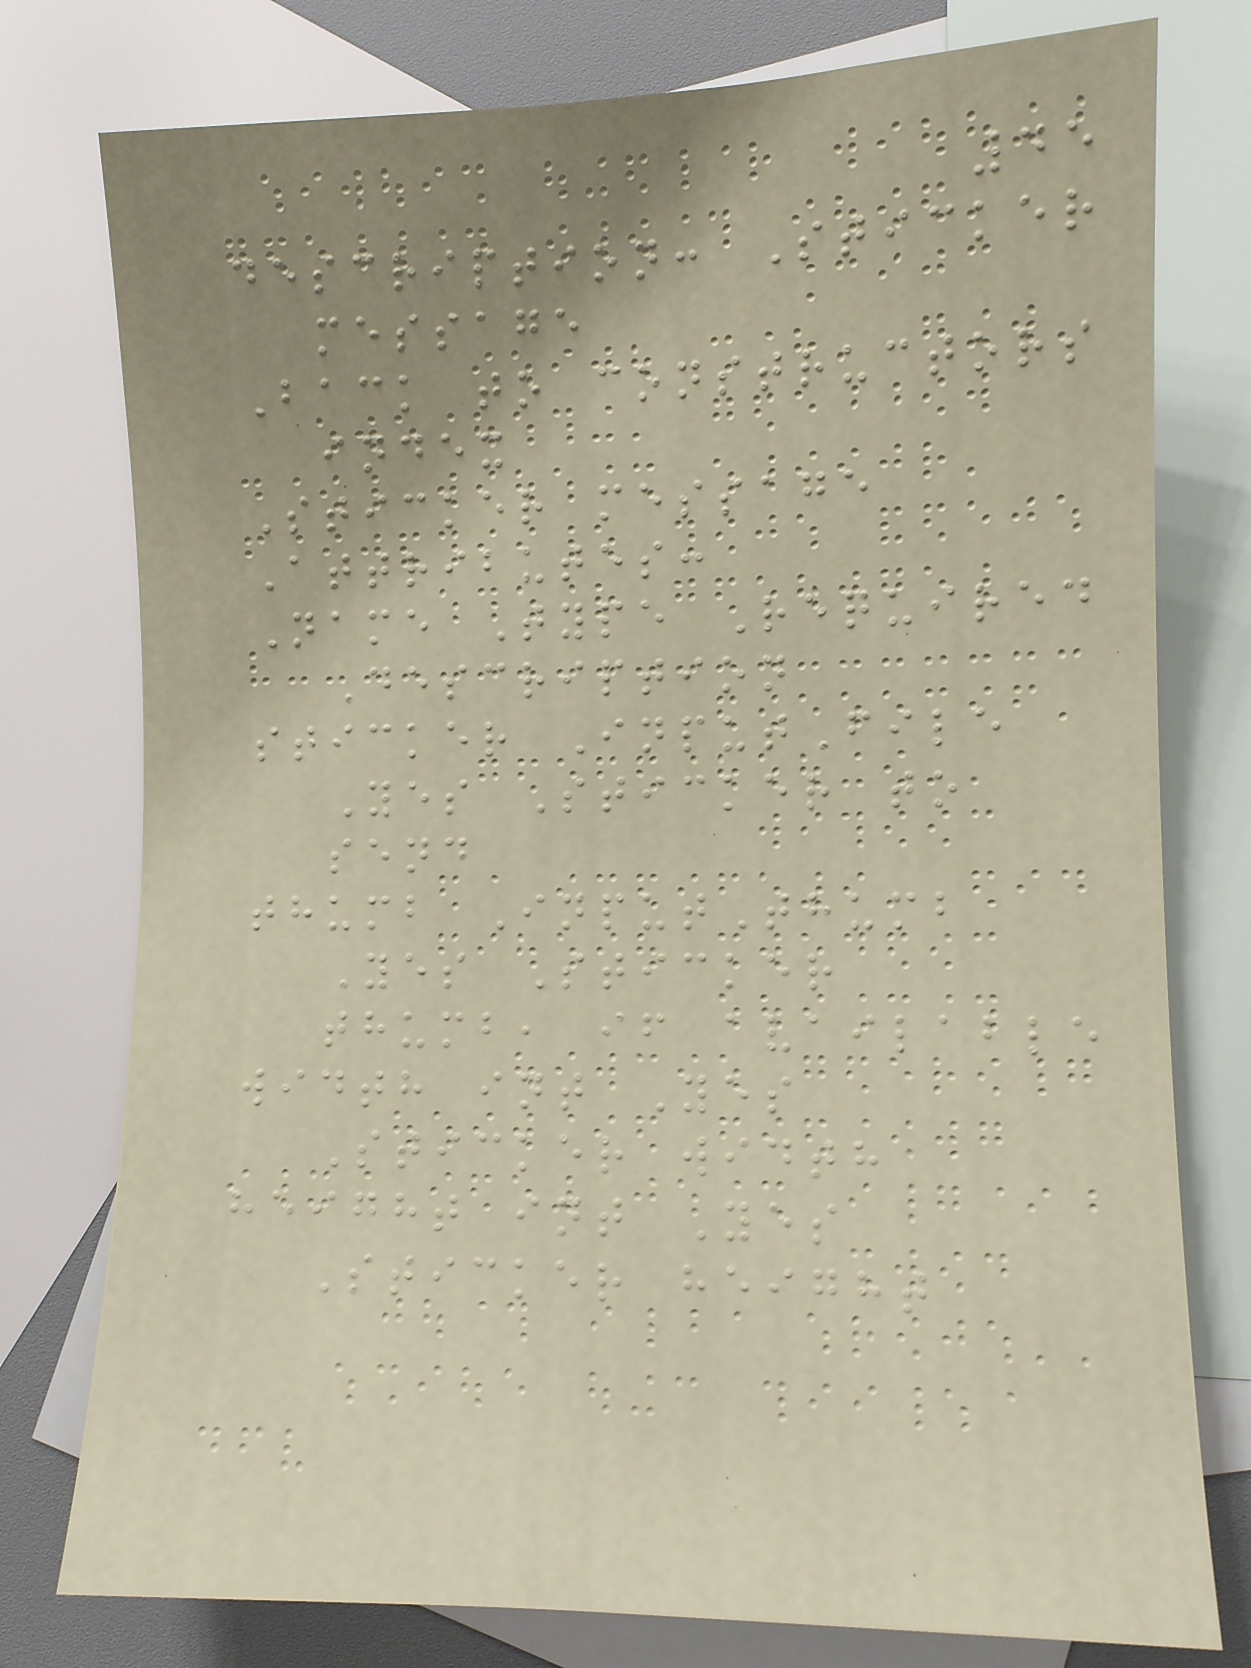45
description: Sticker
message
Back to constructors
index
Sticker message
Attributes:
Name Type Required
Description
sticker InputFile
Yes Sticker to
send
thumb InputThumb
Yes Sticker
thumb, if available
width int Yes
Sticker width
height int Yes
Sticker height
